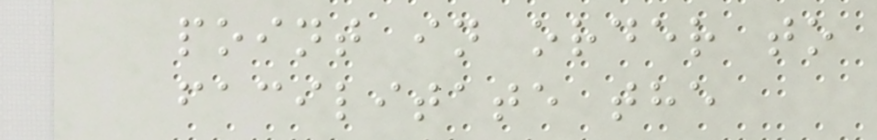point in order to
facilitate the
